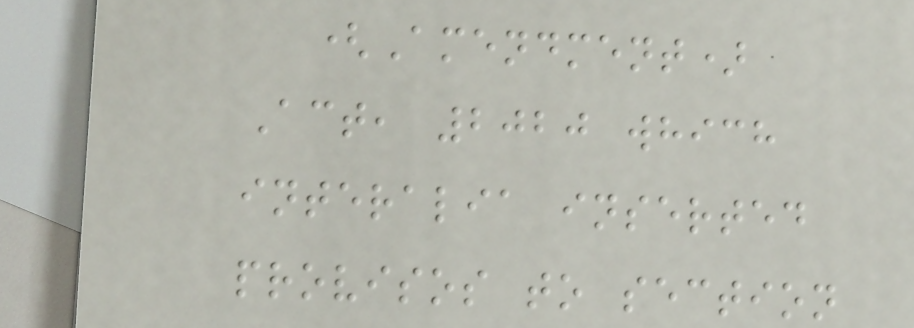(Amendment)
Act, 2020 which
interalia inserted
provisos to section
